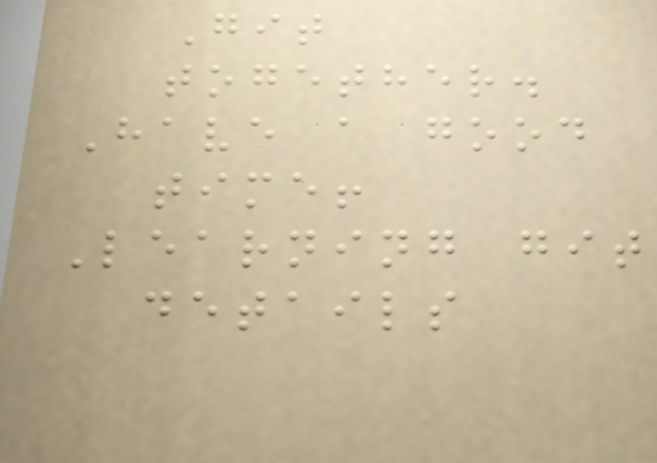Git
together.
Have a good
time!
Learning git
details
